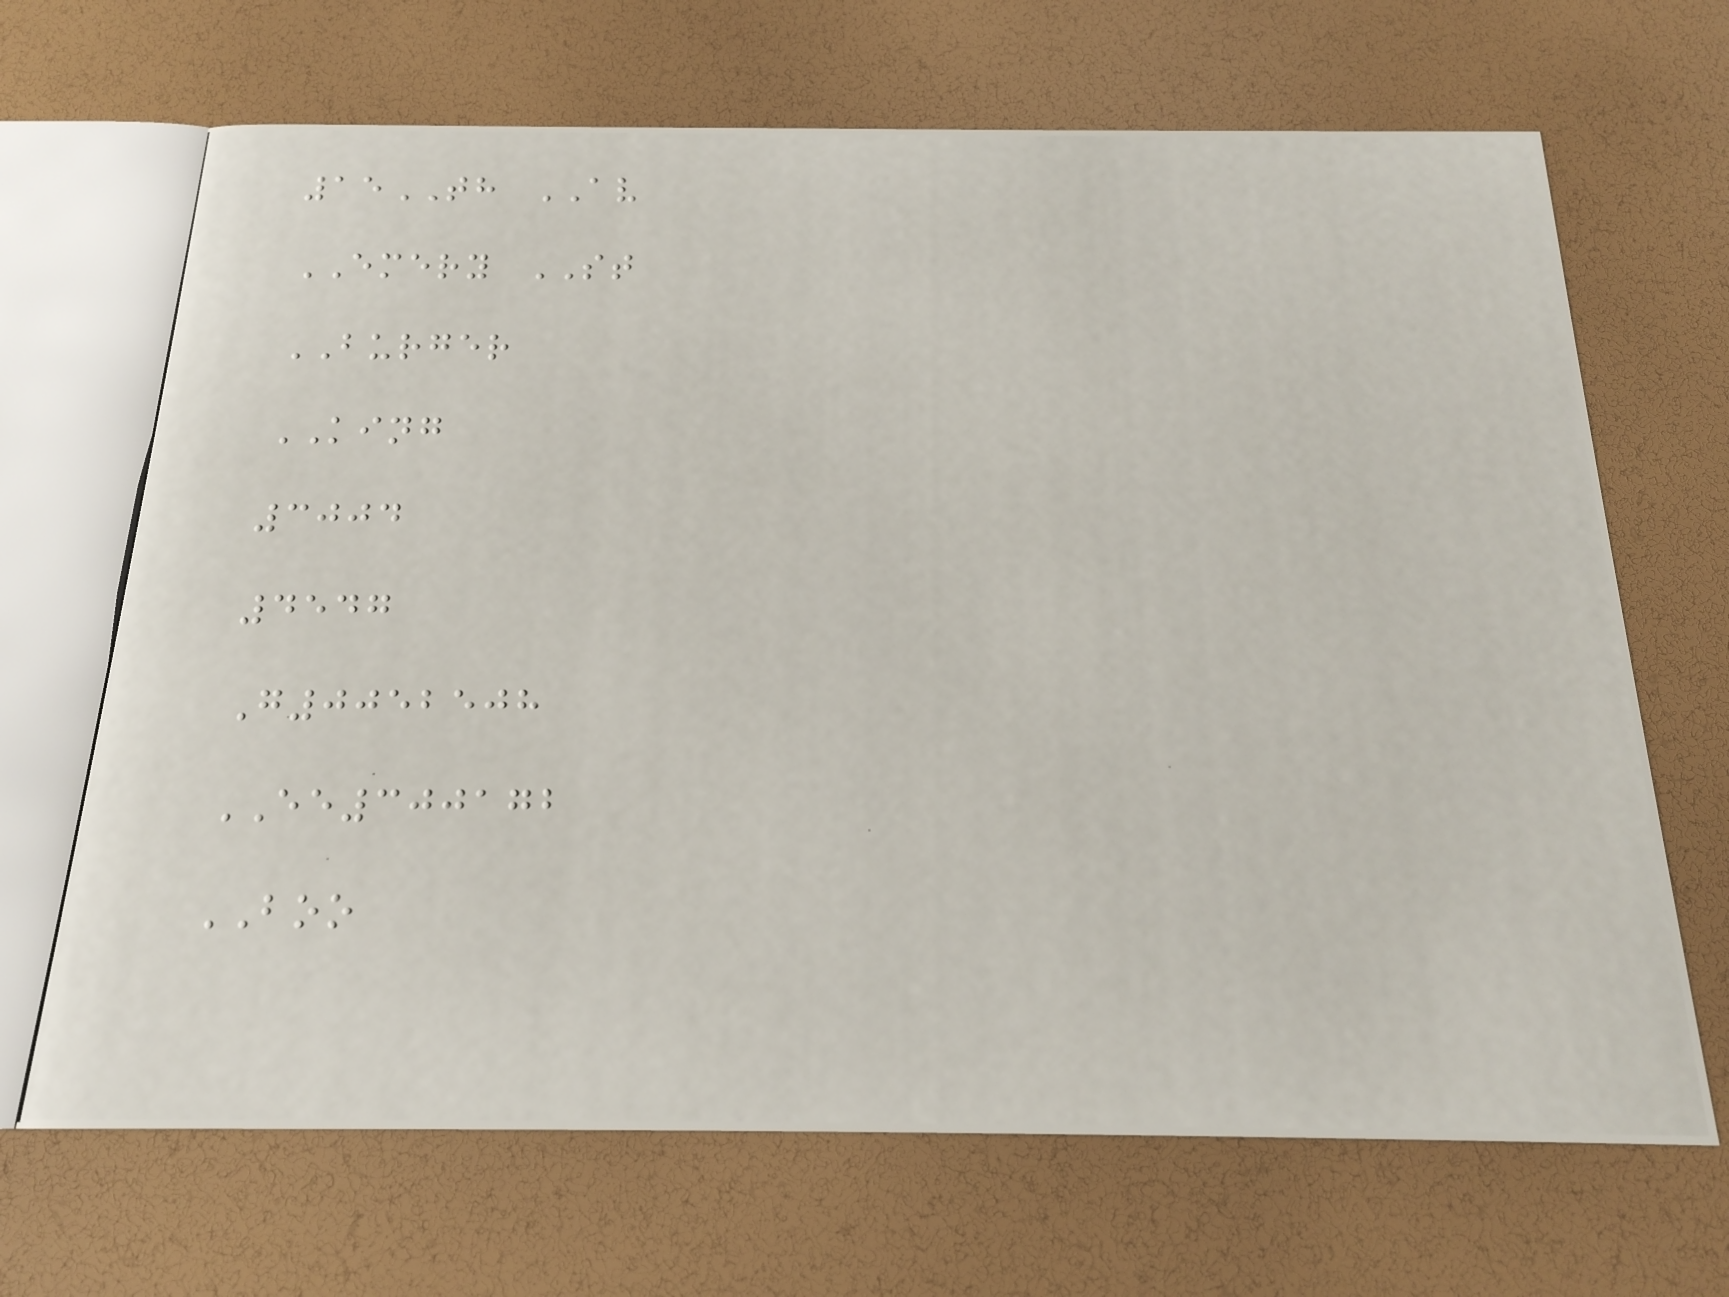15TH AV
EMERY ST
BURGER
KING
3004
4547
G0052508
EE300172
BOO
